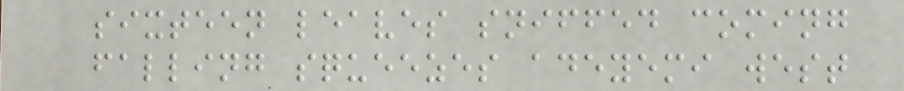sixteen leaves sniffed coming
falling squeezes adeyemi west
